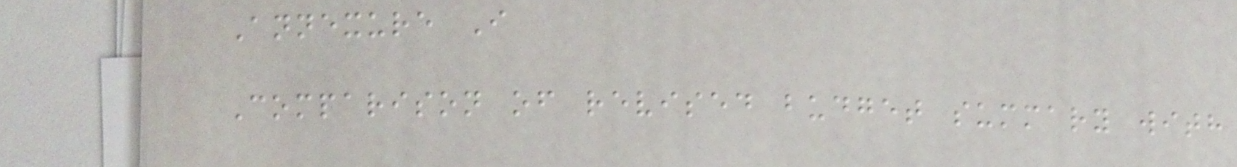Annexure I
Comparison of revised budget summary with
